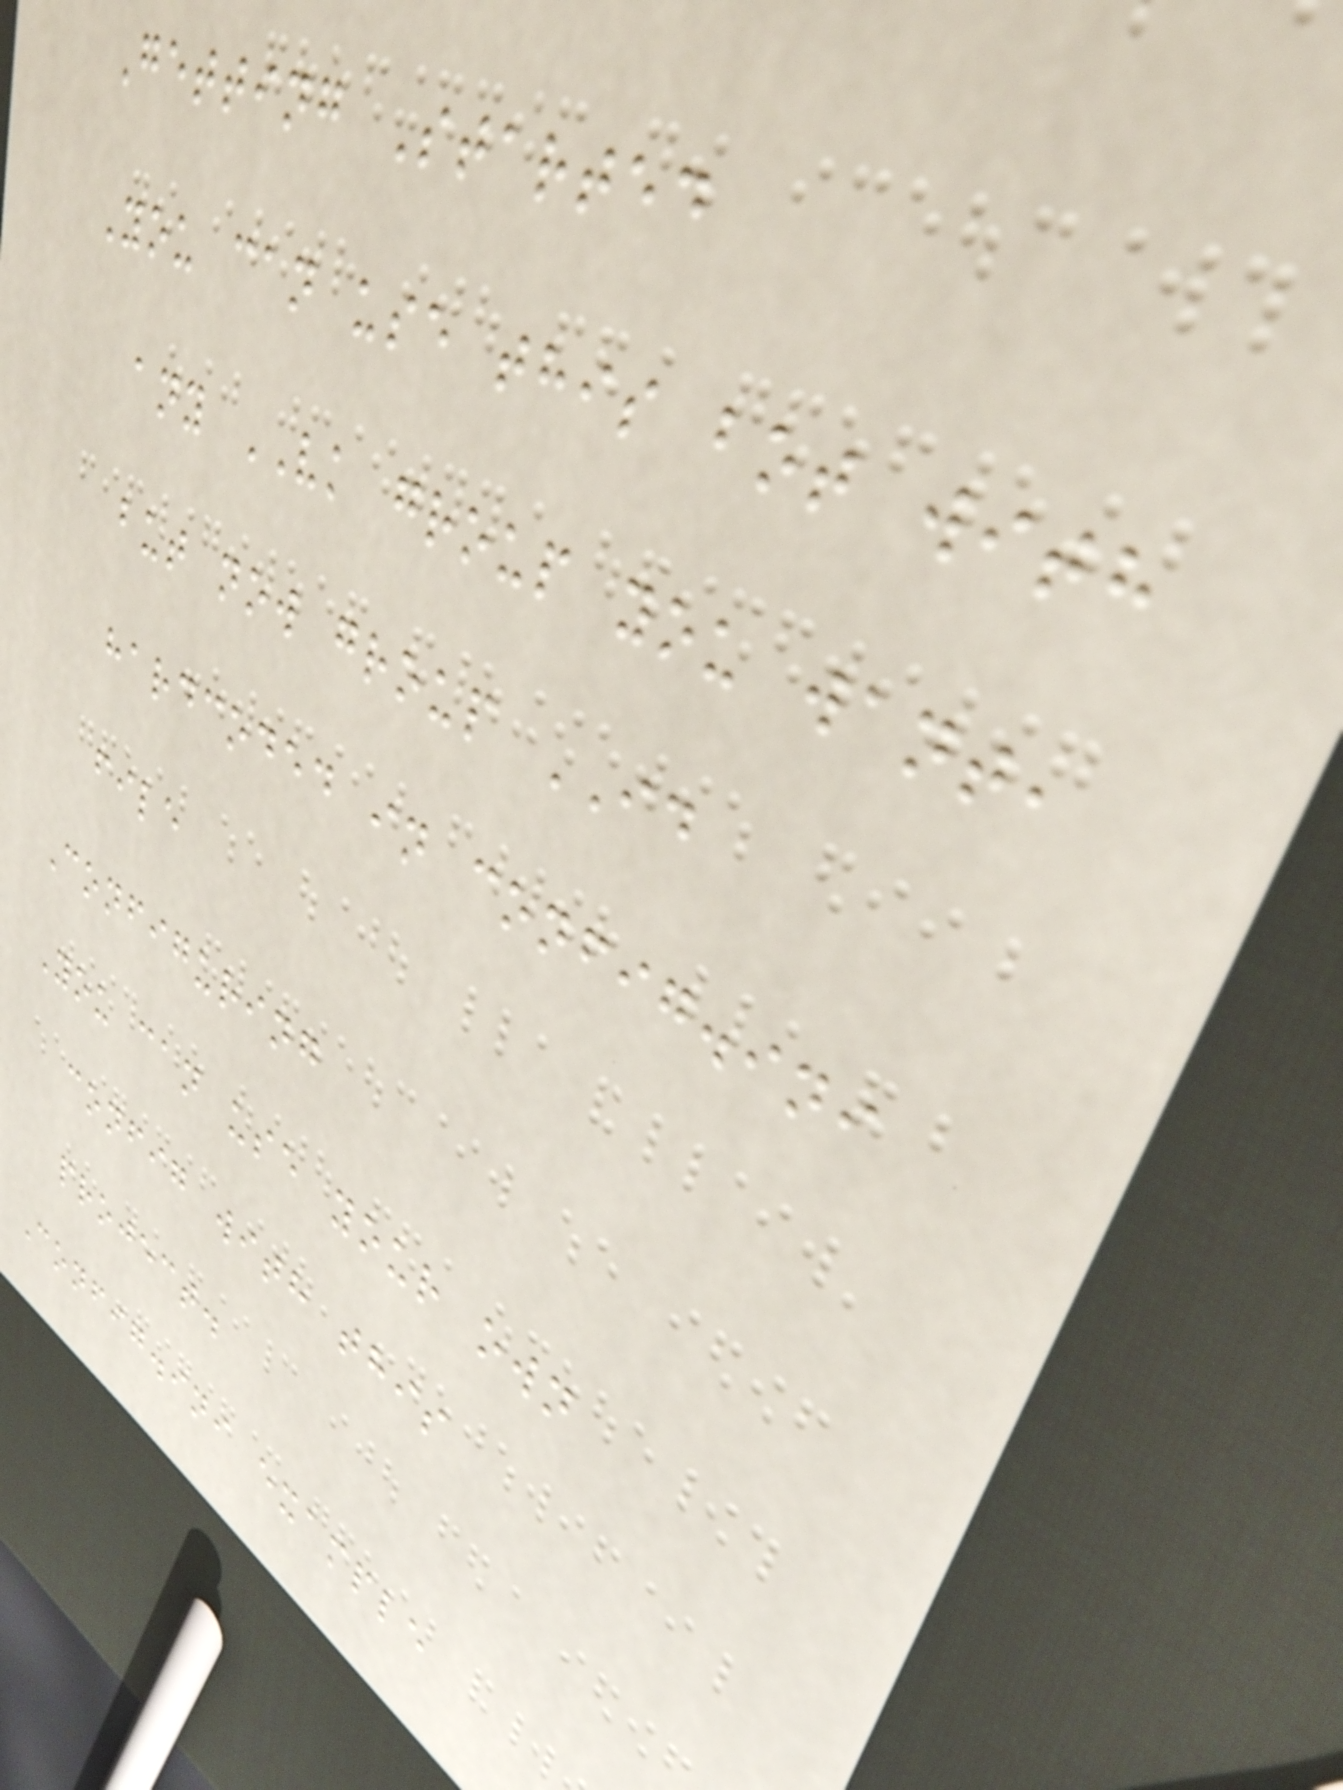Getting Started
You can use this bot with
any VK group you want,
but now group ID
hardcoded in config.ini
file
Configuring
You can use your own
config with this
project.
Config.ini example
